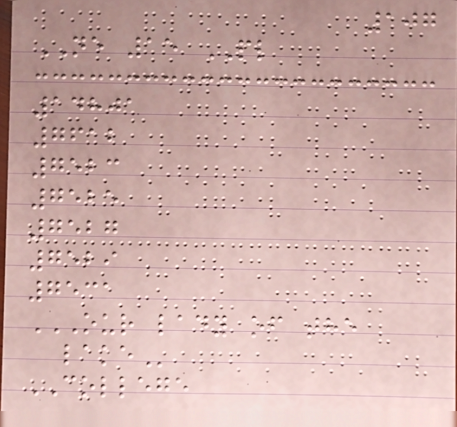107
NE 15 PL
14801
7612
7523
7525
7527
7529
7531
OUR LADY OF THE
LAKE
COLLEGE
